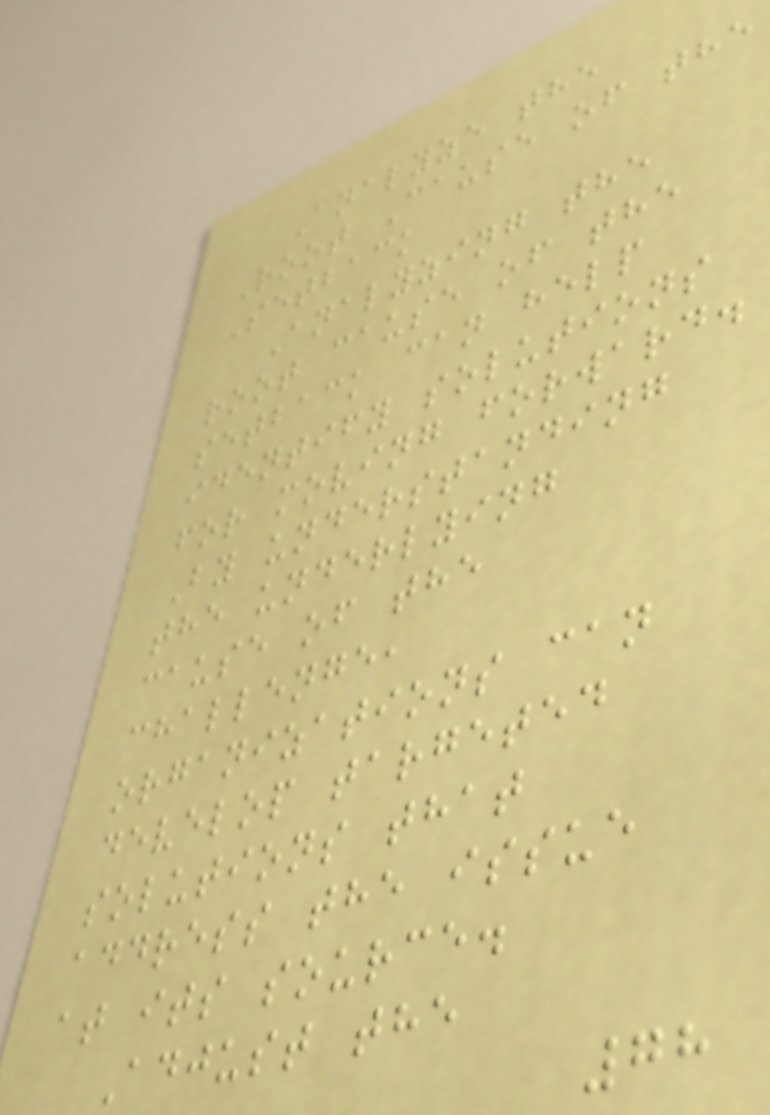Analyze the
Root Cause of the
Setback
Analyzing the
root cause of the
setback can help
identify solutions
for moving forward.
By understanding
the underlying
cause of the
challenge,
organizations can
develop targeted
solutions that
address the issue
at its source.
Adjust the
78
